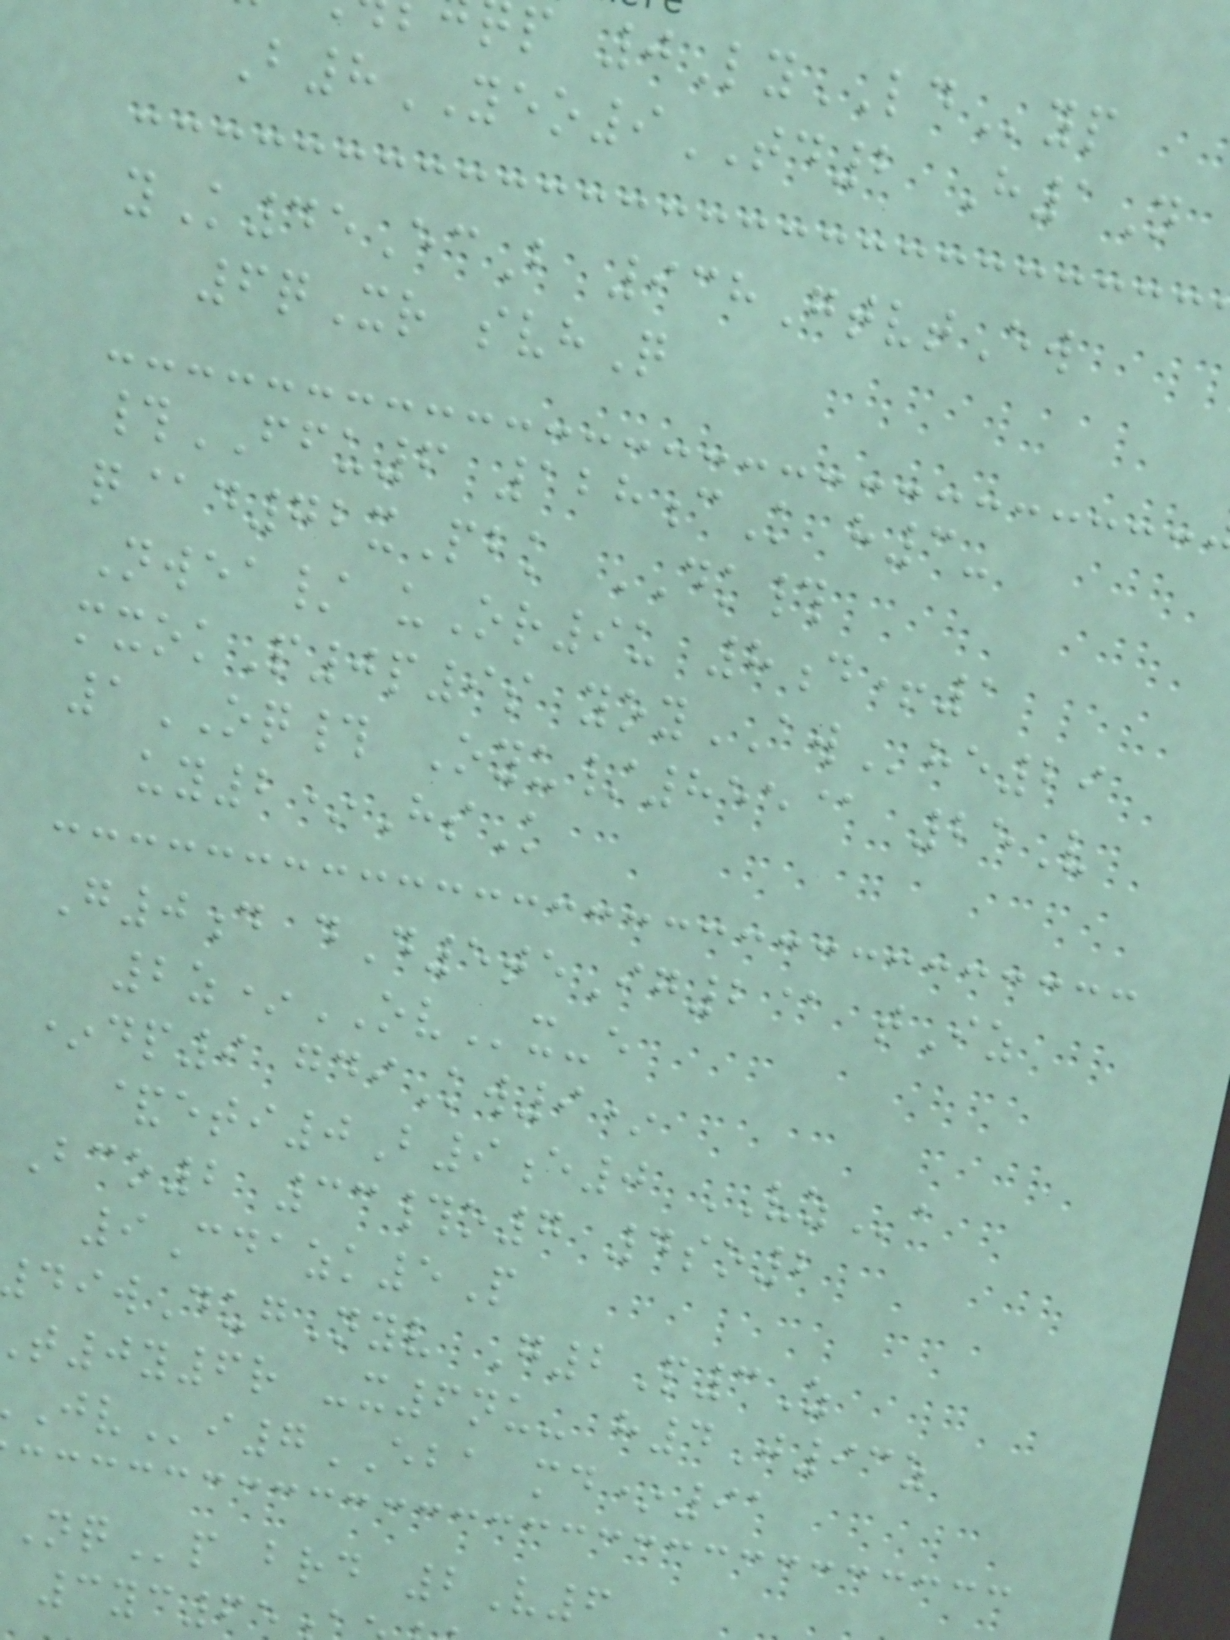p 0LyLDyp
B8YEO9TD2 H1N
yK45EcB 938GtvtEw
6qXr svhQ
#FFU6 128cK h3-
q@d72xPbk DK#
Nwea/ uOr9u 8d+1
mxokP0p9s yoyAWhe29
1OQ# Oyu/855@ 25V
uy2*HsK
G0d dD5teIg2@ tIz
2z*OVx-e
*dp9 gdiKw9*
&eti0B9e0 VZa
Bco2 33#o7 4so2
9Cdazk5P
wDugNyv G2P3Z
t0y6r -x6nu- h4J93z
i7EBA md*91
p brd 2V6
3yc65
